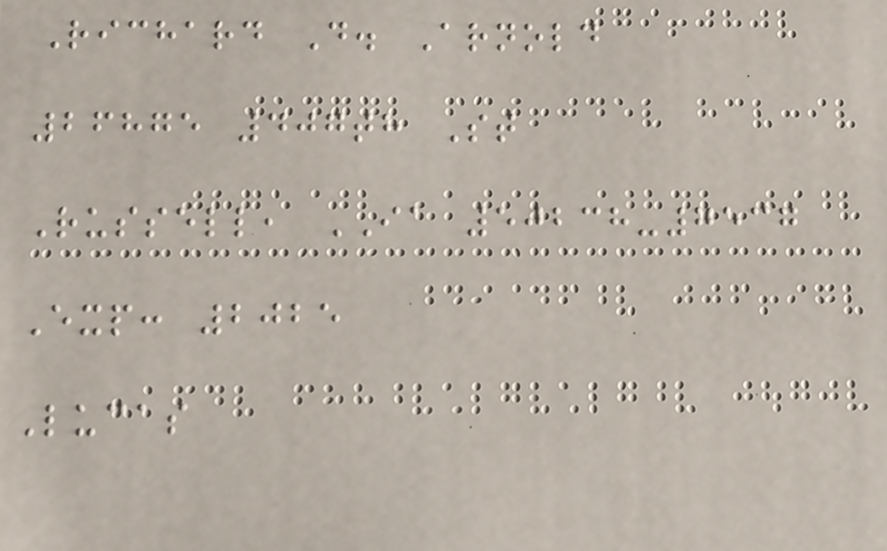Richard D. Arnold
26875 407th St
Russell, IA 50238-7537
Exp: 2025
Lucas
